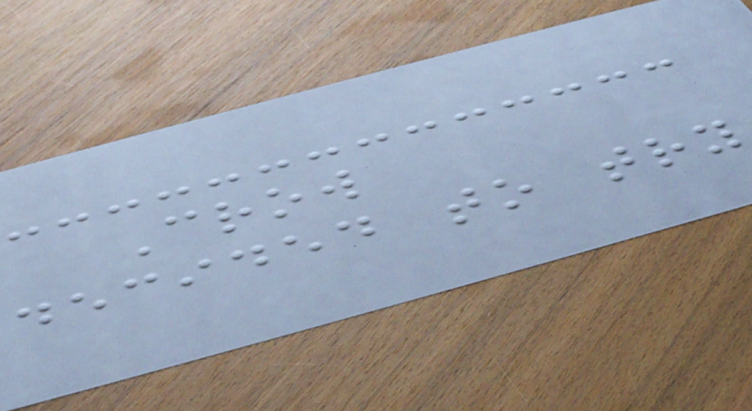Crow
decided to try
